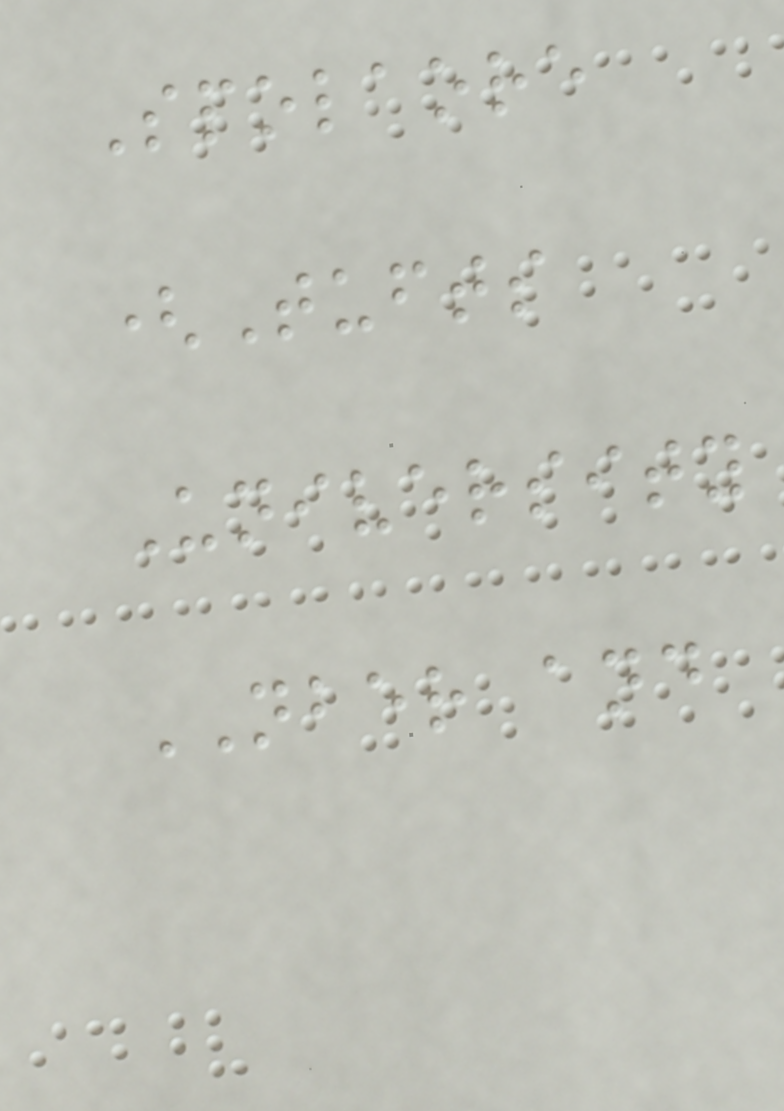Spolaore
(Tufts
University
NBER and
